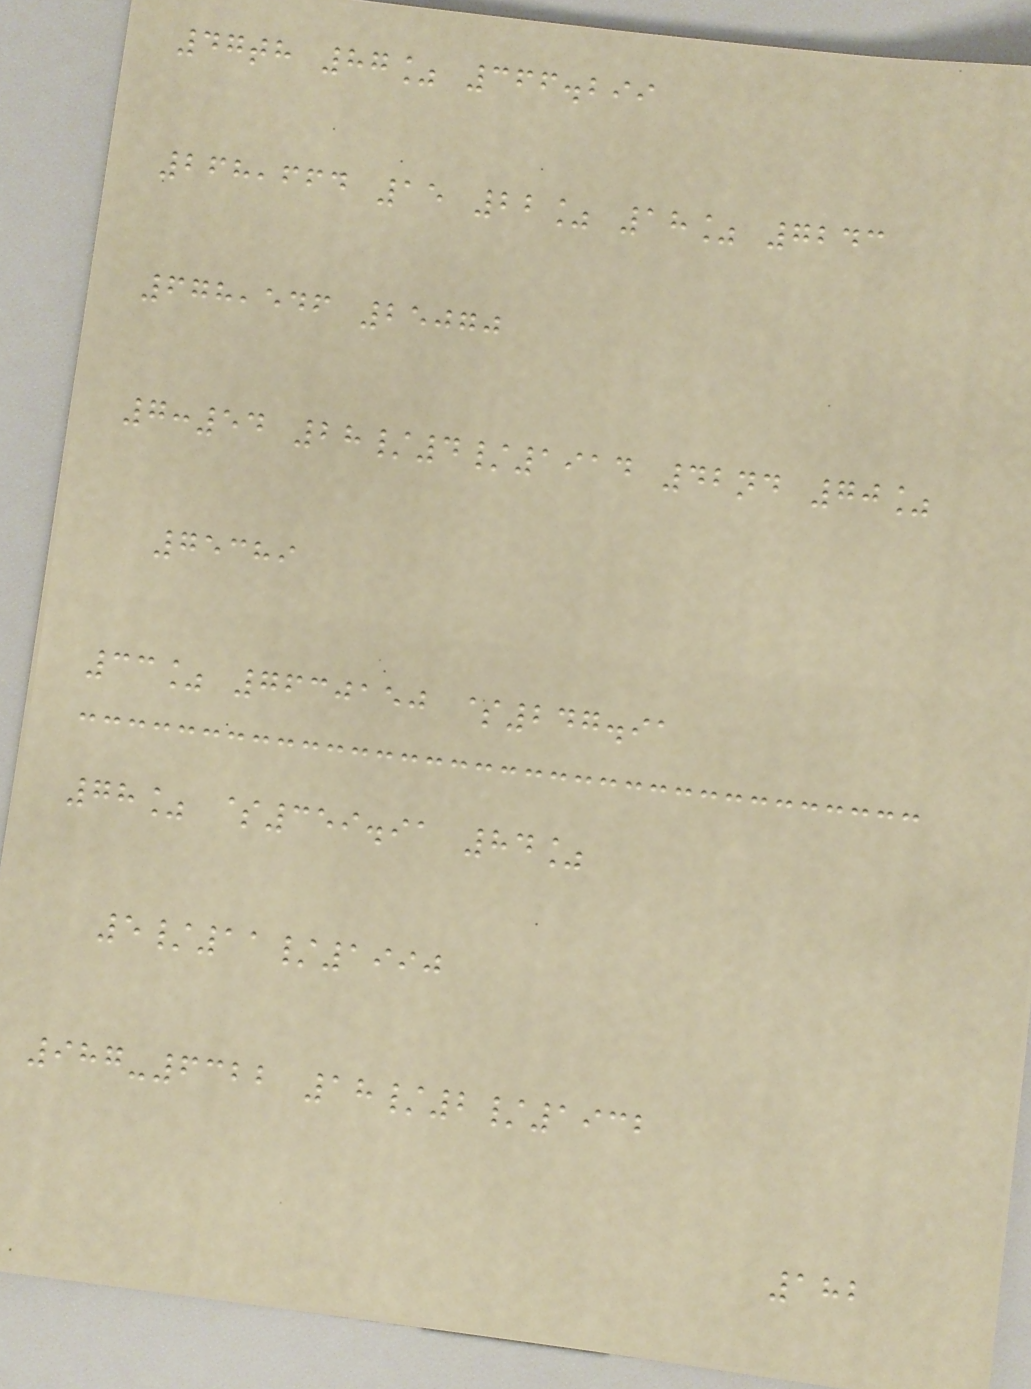47th 87% 366.299
268,664 15 22% 18% 7243
678,546 25070
7:54 28/4/1914 42nd 70%
75389
33% 7630150 $247.91
78% $359.91 84%
5/11/1990
987-6322 18/2/1932
182
